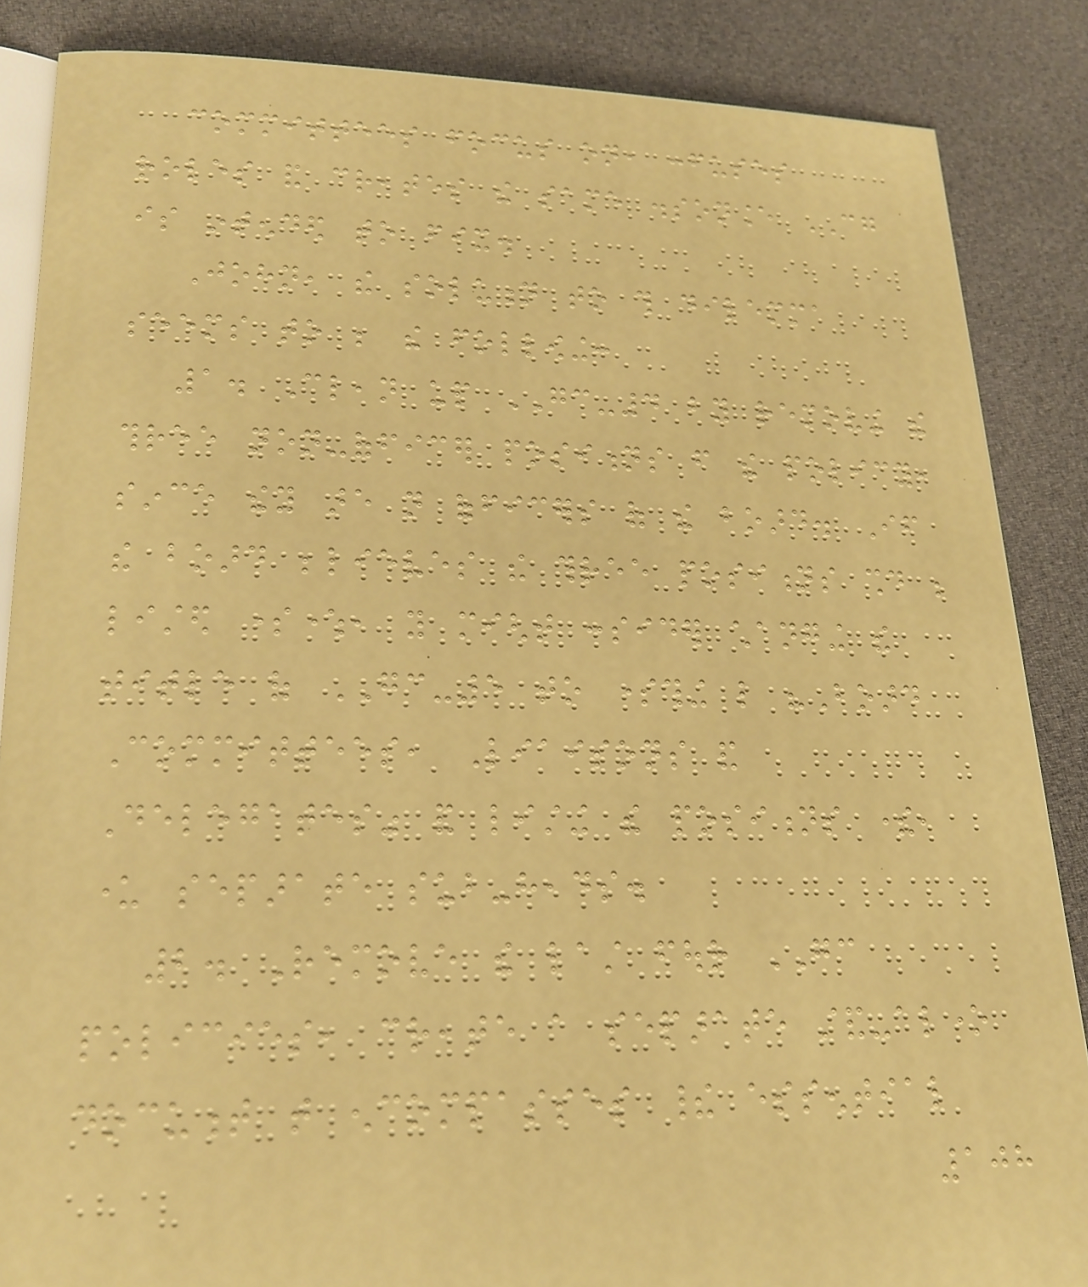committees focus on, confuses
roles and creates the same dissonance CG
is intended to fix.
John, the solution to this dilemma
seems to be the following:
1. Clean up GC-4 by removing the
three non-officer positions from the policy,
since they are not officers of the board. If
the board believes the three positions should be
listed somewhere, you might consider changing the
title of GC-5 to something like "Board
Committees, Liaisons and
Delegates" and listing the positions there,
under separate sub-heads.
2. Remove the last four GC
policies, create a separate stand-alone
document that encompasses their essential
108
